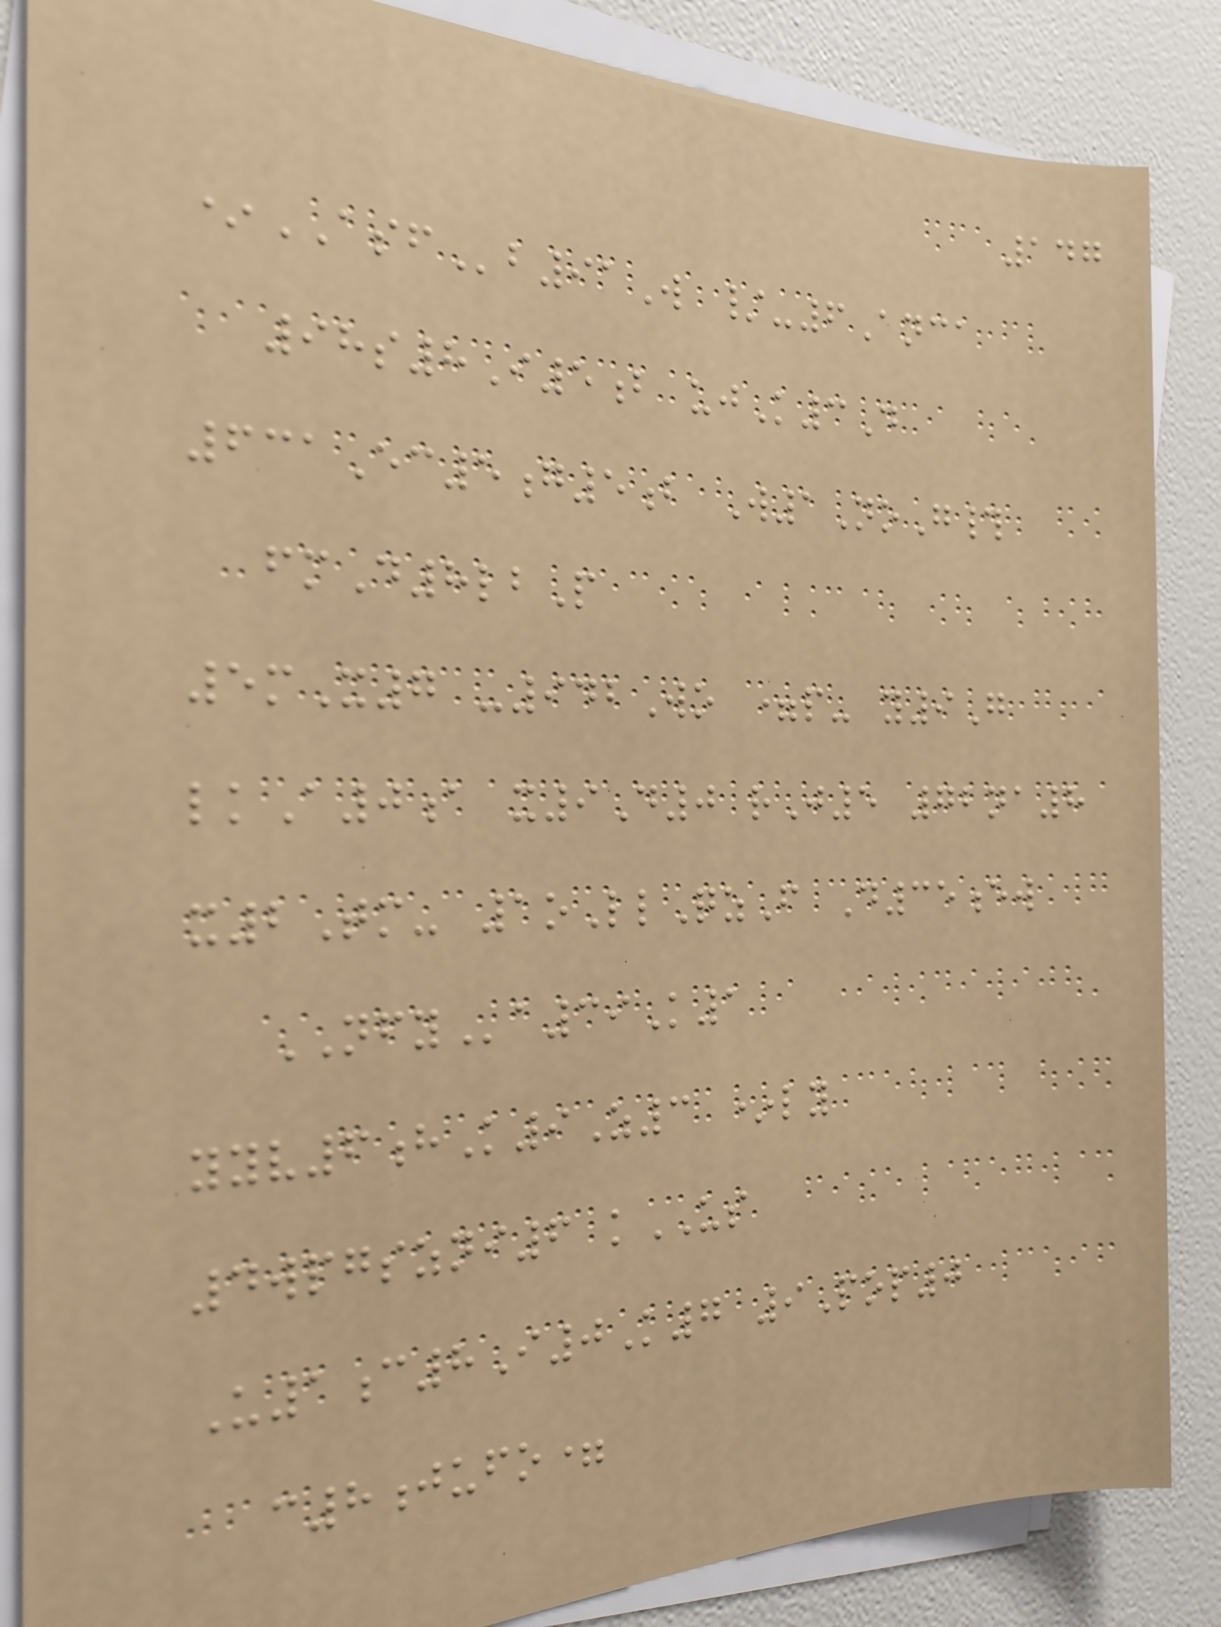147
*ASFb91W /-6Anca
98s8I5b ujK3D
631Ec5g5b W1NoG#
fmD8lbP
5mX7 -942Wo =p- y9G
lkA0a x9D0 rJ5 72na8
x2Tm- 1oLlQzF D35ew
NFYa39K1
yyv6hK9Z3 *ly
4wpgszni6 kUS
U1c8I0K7 9Pop0
c8jufo=
